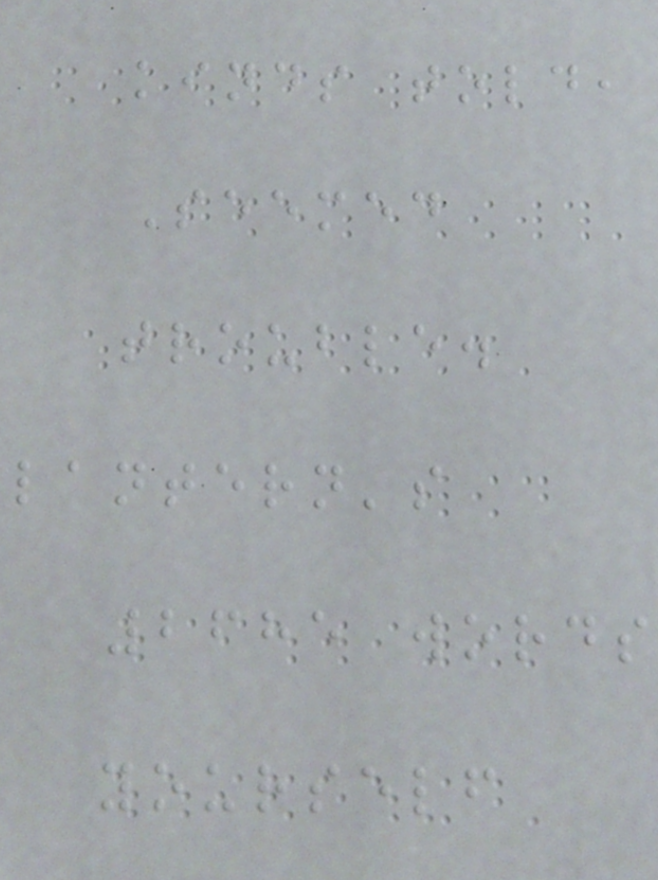kinds told,
Seemed
trouble.
lantern's
2685 words
yourself
